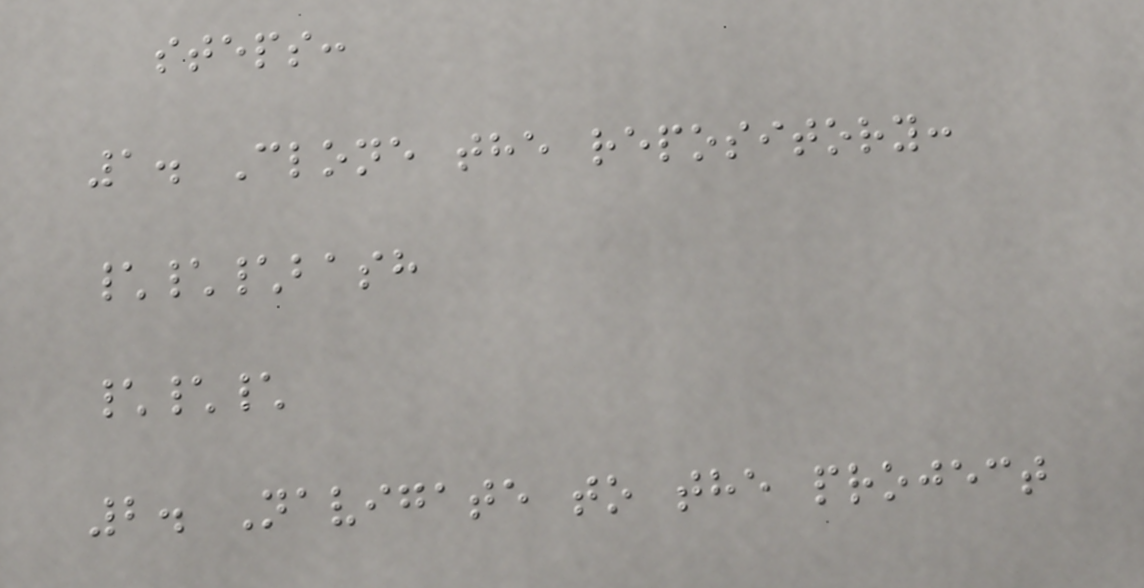steps:
1. Clone the repository:
\\\bash
\\\
2. Navigate to the project
